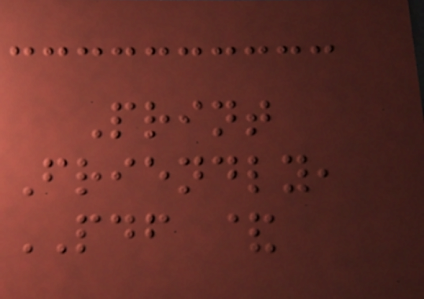Print
Friendly,
PDF &
